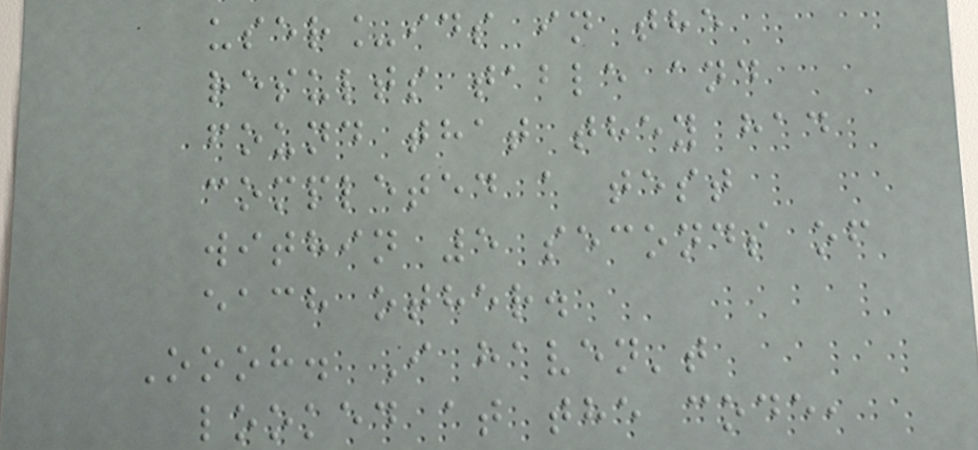user_ids in the
results table and
found that they had
completed a test
within 5 seconds of
each other.
Oooh. I haven't
looked at the code,
